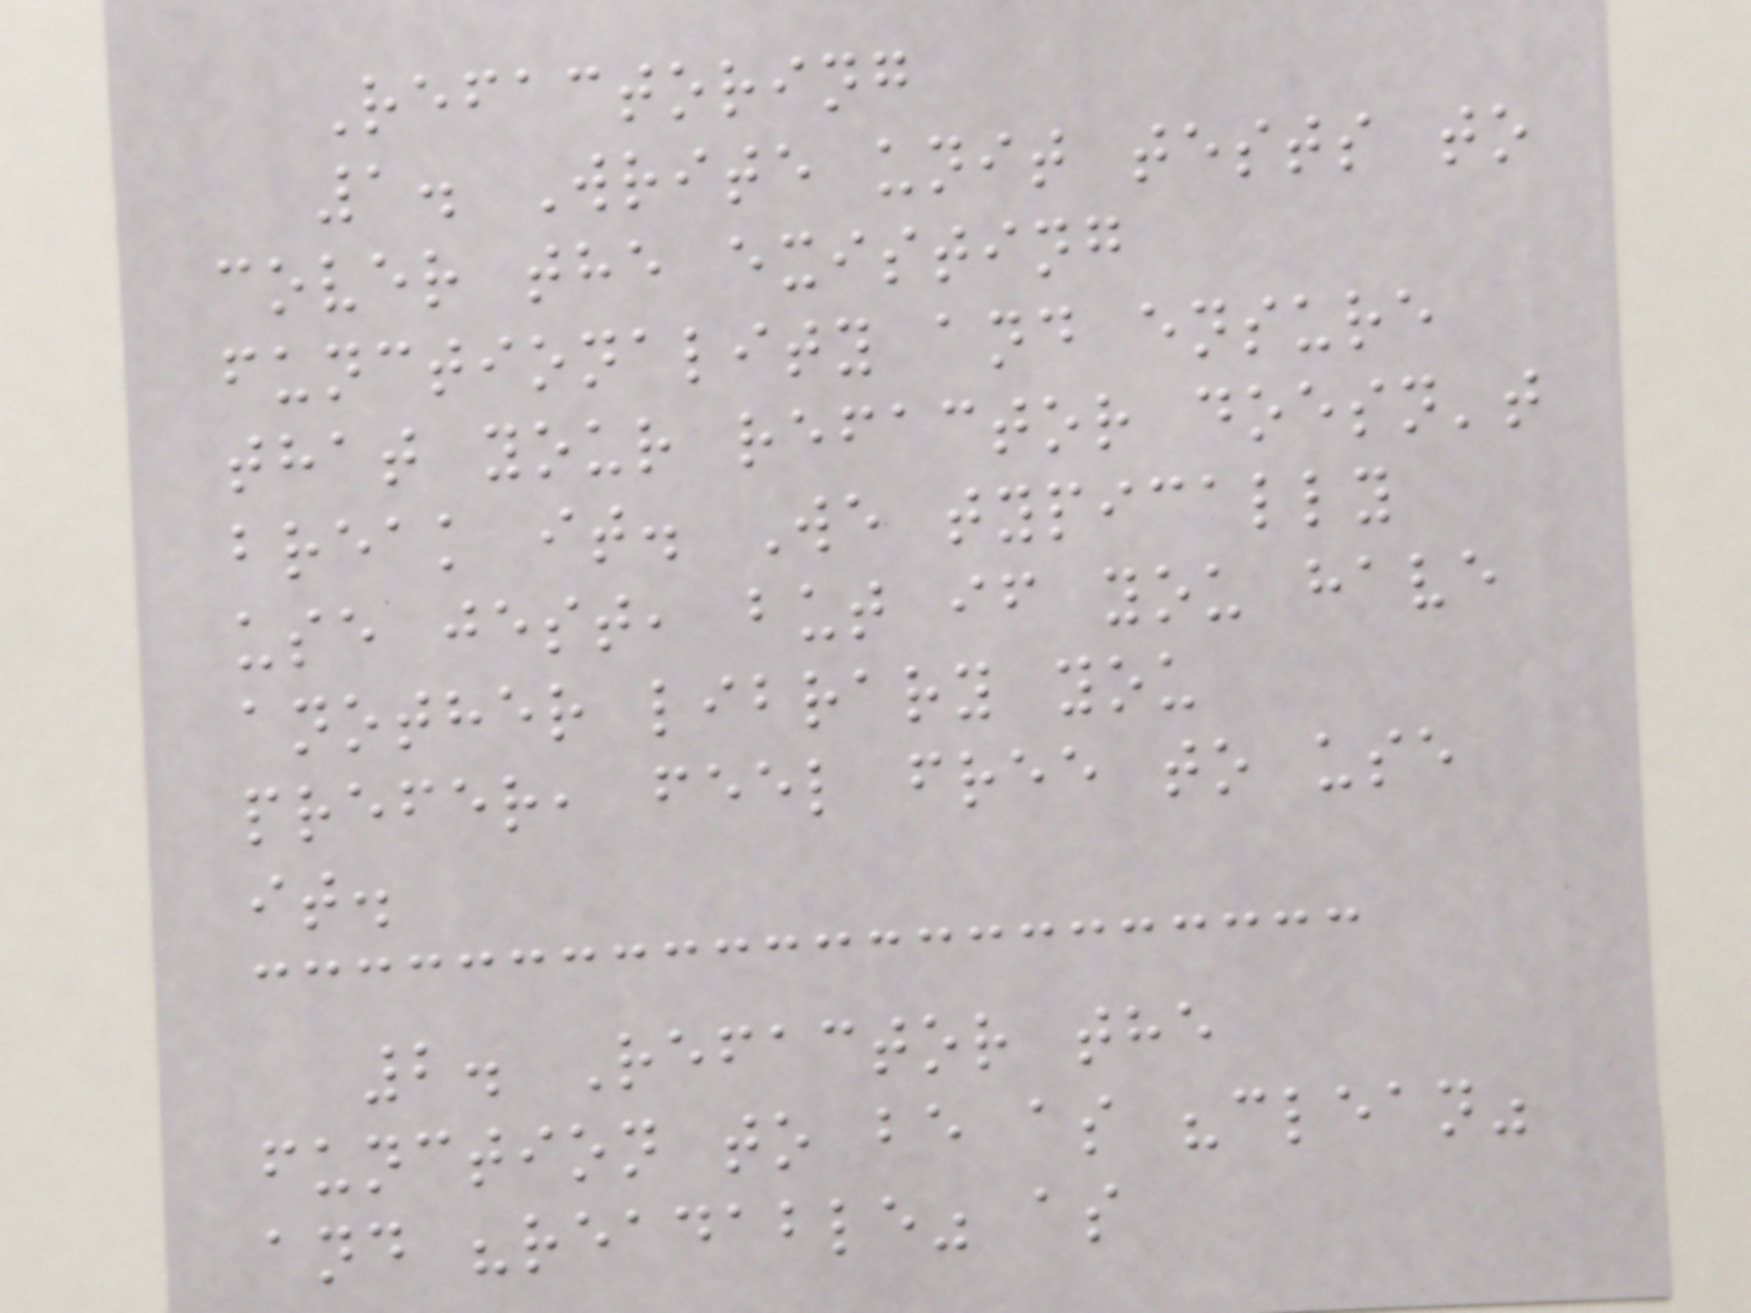Refactoring
1. Write unit tests to
cover the existing
functionality and ensure
that your refactor doesn't
break it. We typically
use jest, but if you have
another library you
prefer, feel free to use
it.
2. Refactor the
function to be as "clean"
and "readable" as
